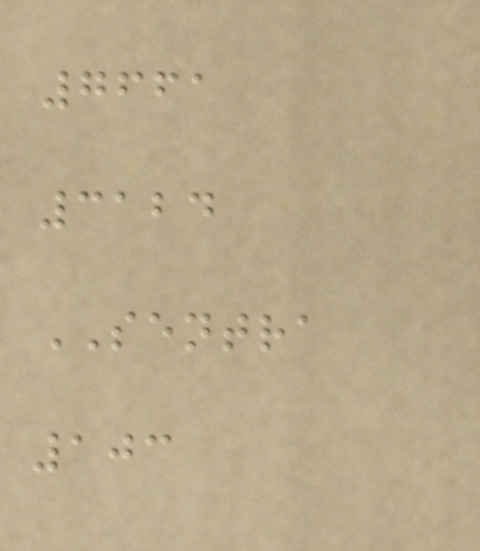7661
3124
SENTRA
103
